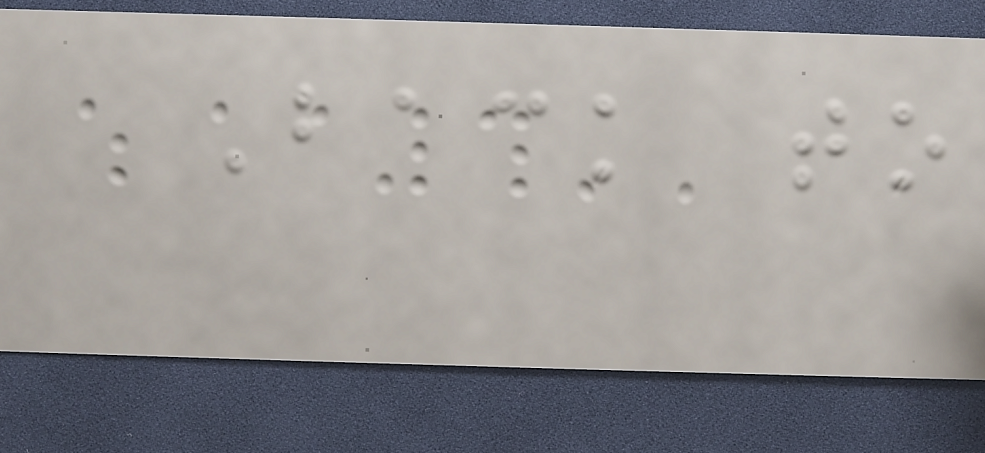Back to
